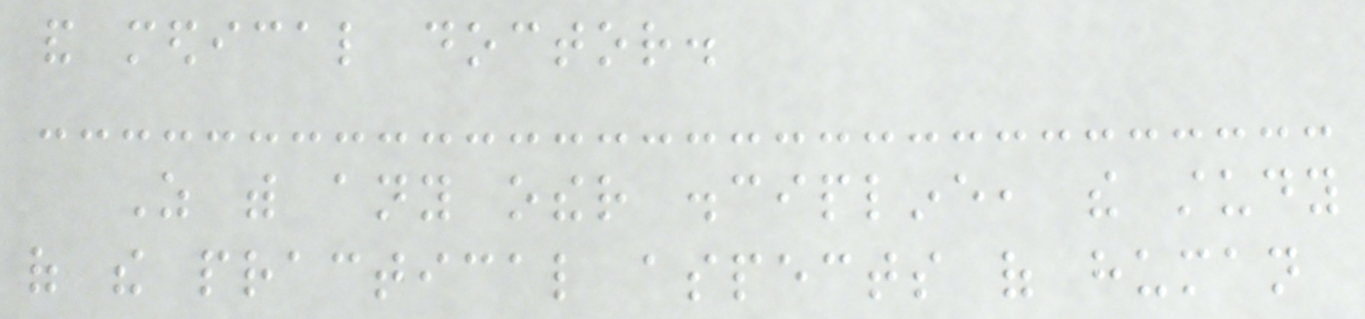and medical doctor.
As with any other discipline, the study
of the practical aspects of human
